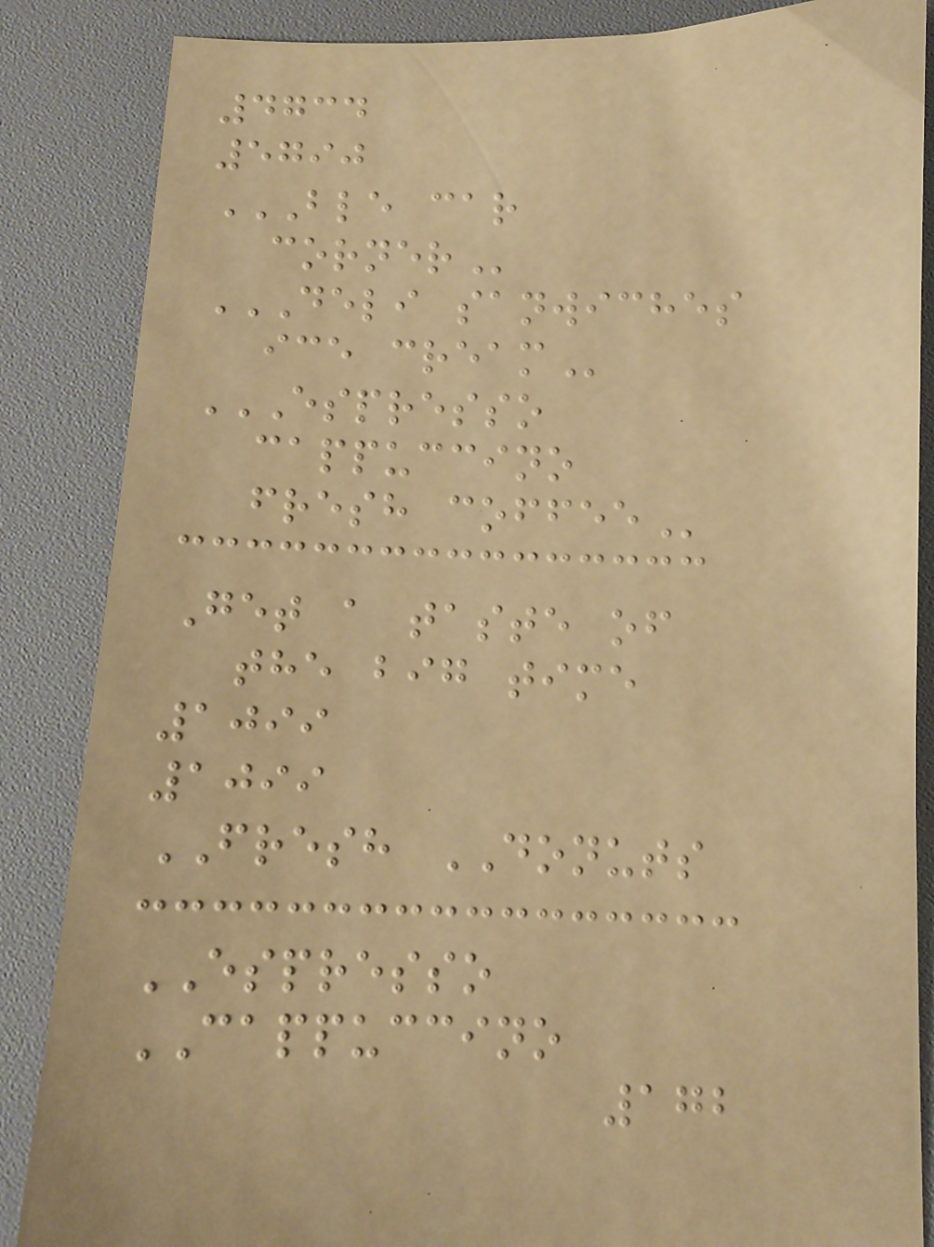4734
5790
BLE CAR
CORNER
DELI SANWICHES
ICE CREAM
ESPRESSO
CAPPUCCINO
FRESH COFFEE
Get a taste of
the big time
1099
1099
FRESH DONUTS
ESPRESSO
CAPPUCCINO
172
